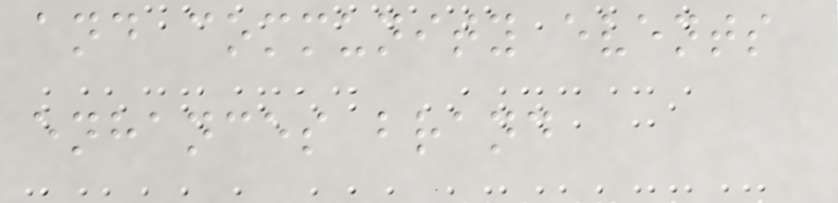and community events
enhances brand
